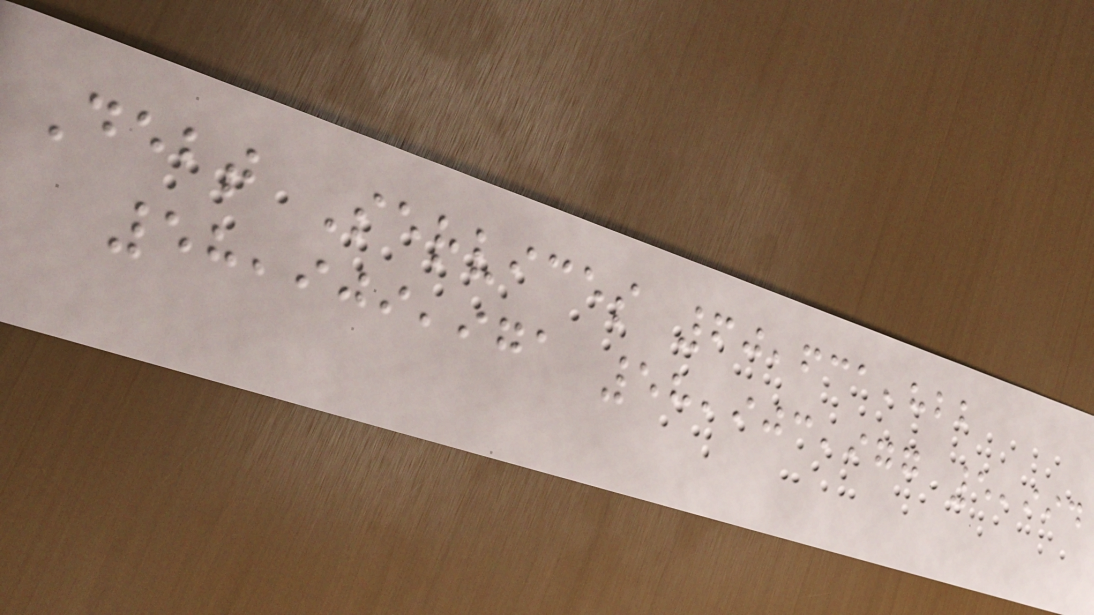Debt Services 60,631,822
58,909,971 58,903,977 5,994
